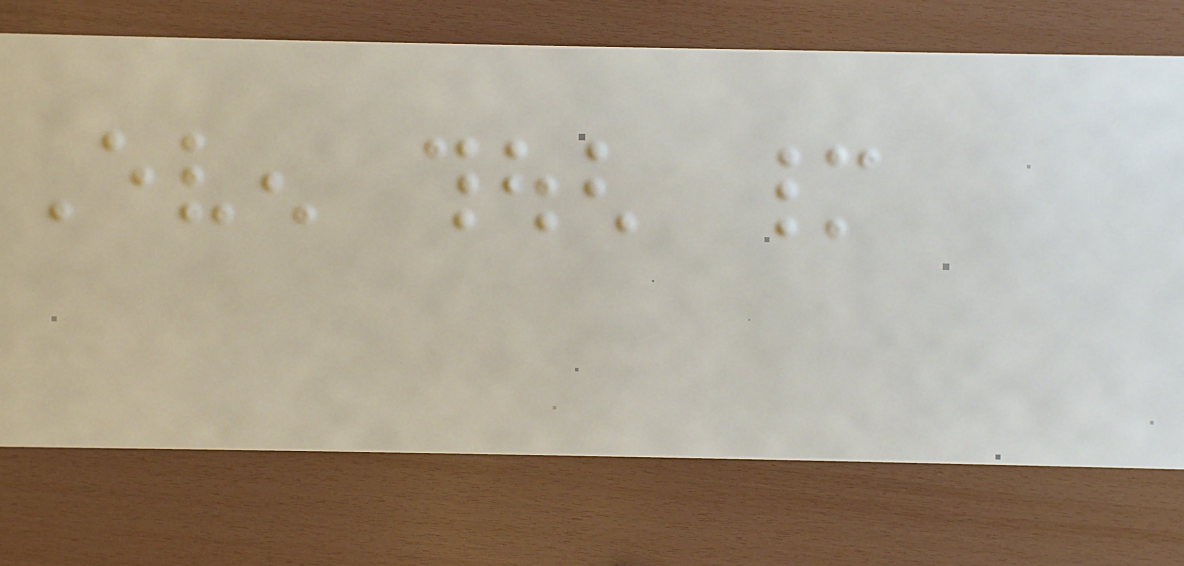Even though many
